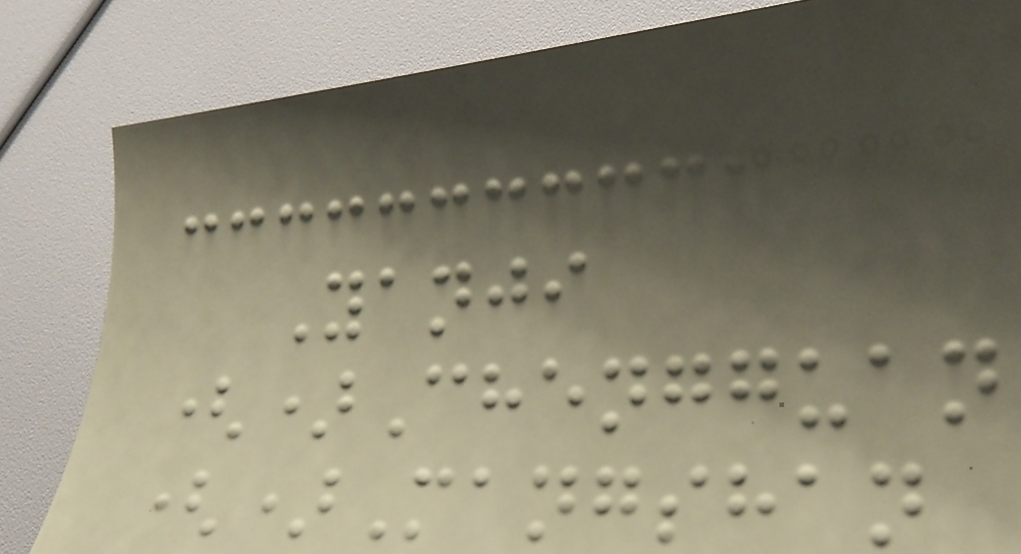Yanji
()Chengguan
()Mangshan
